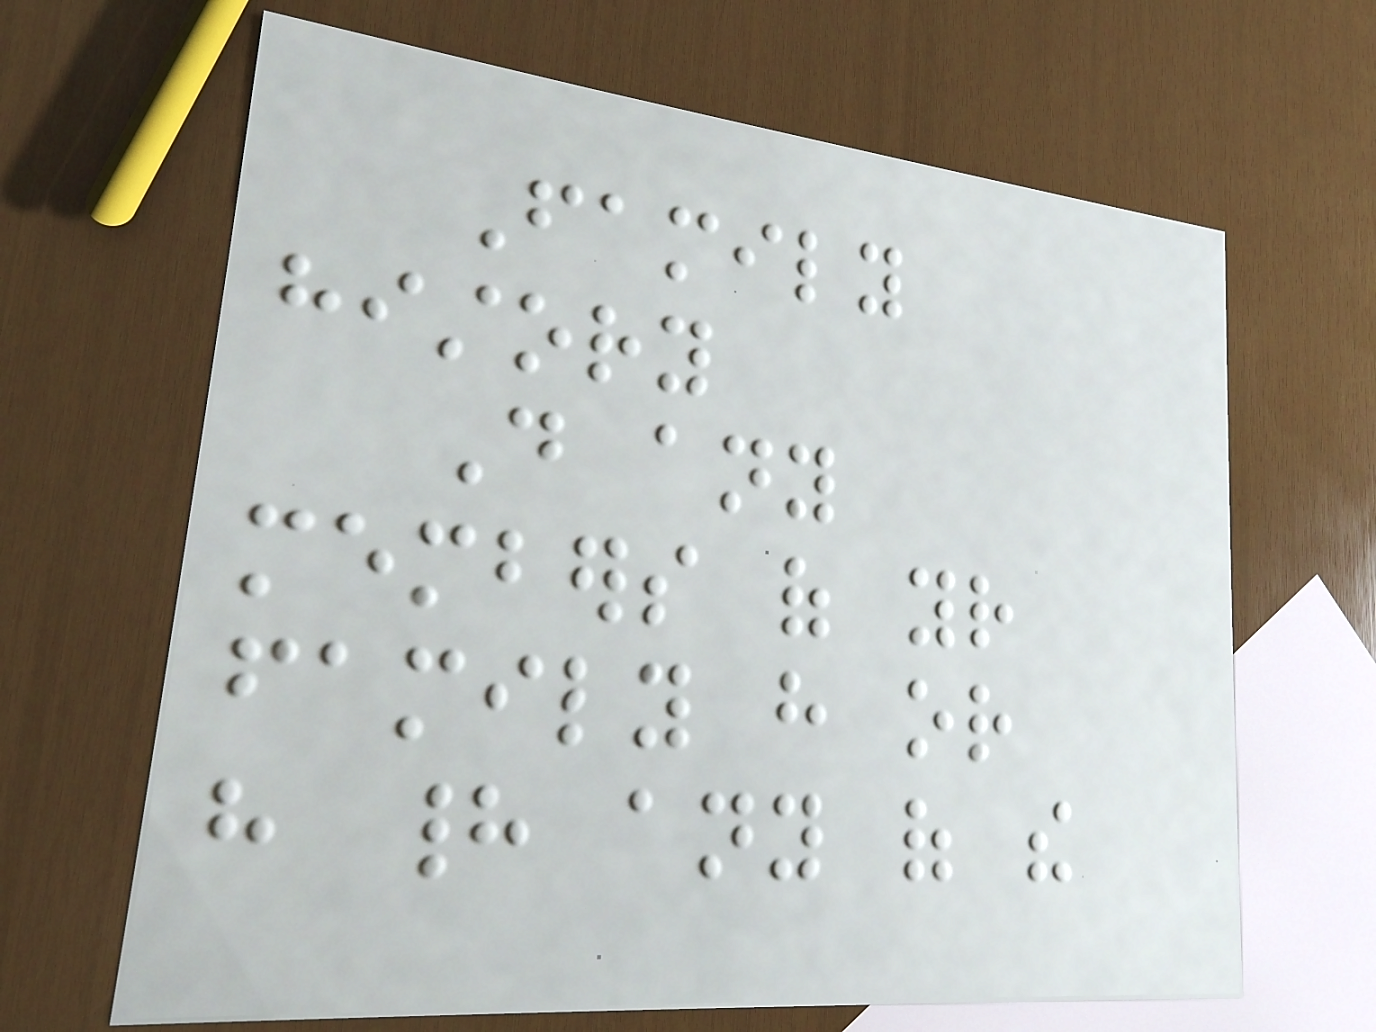Family
history
Do any
members of your
family have or
have had any of the
